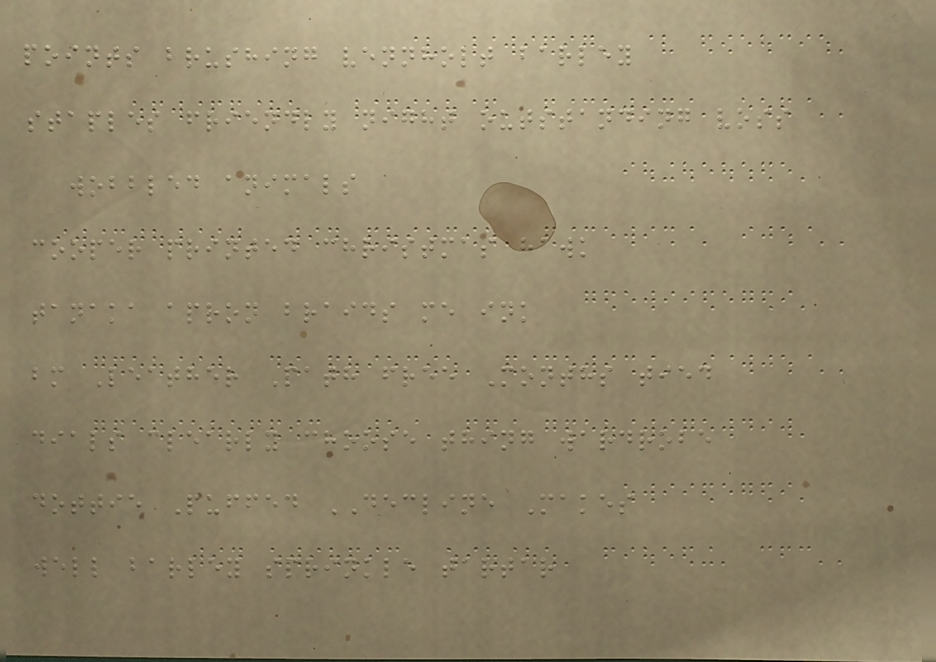points brushing vennholt barley
staples friendly night outstanding voss
wobbled animals
cooper printed christmas hawk
tanaka apron braids me ink
bm Leather Path free Months tied
dials clearly choose thing wardrobe
dottie Puffed DECLINE Makes
well barley sprinkle tartar
